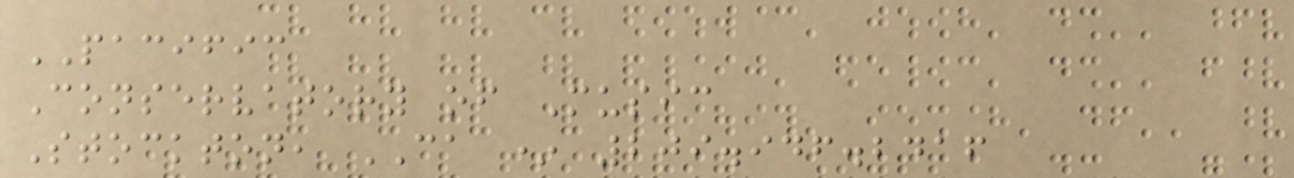PACIFIC
Conservatory of Music
Stockton, CA * 209.946.2416
